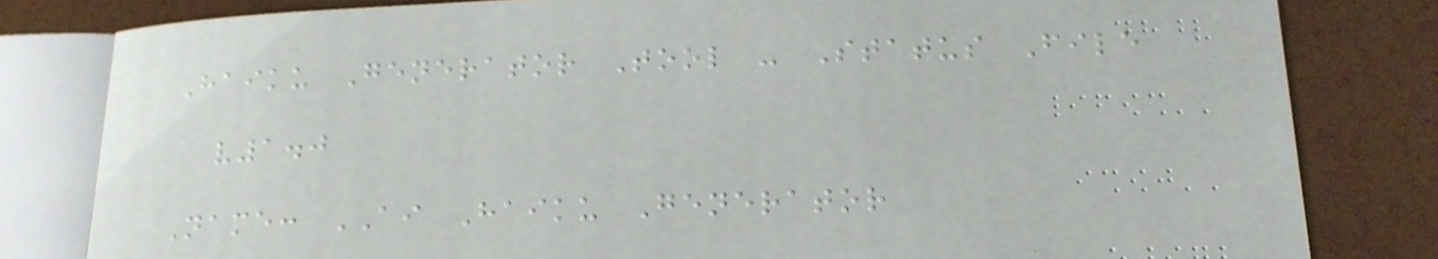Haiku Generator Tool - Status File
v1.0
Name: AI Haiku Generator
